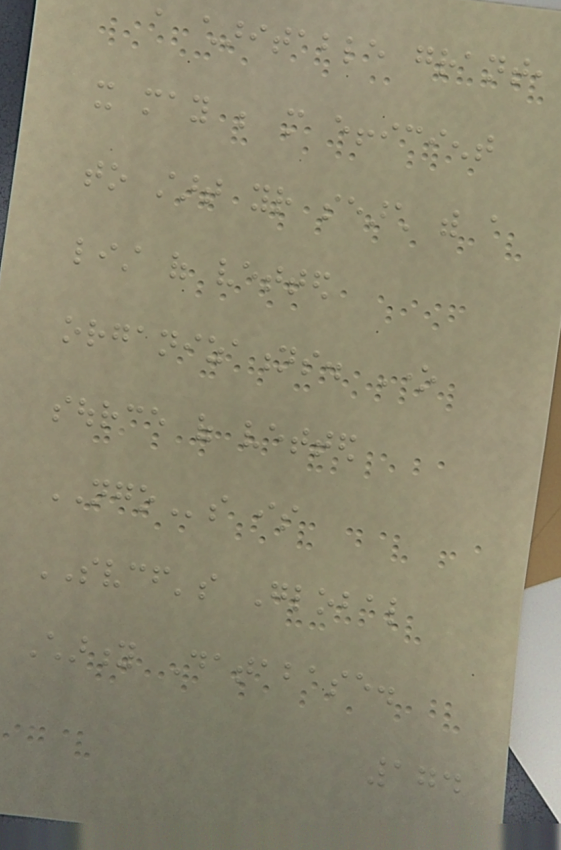a charitable grant,
it may be more efficient
to start your search with a
list of vetted
organizations. One
source of vetted
NGOs is
SVCF's Global
Charity Database.
174
